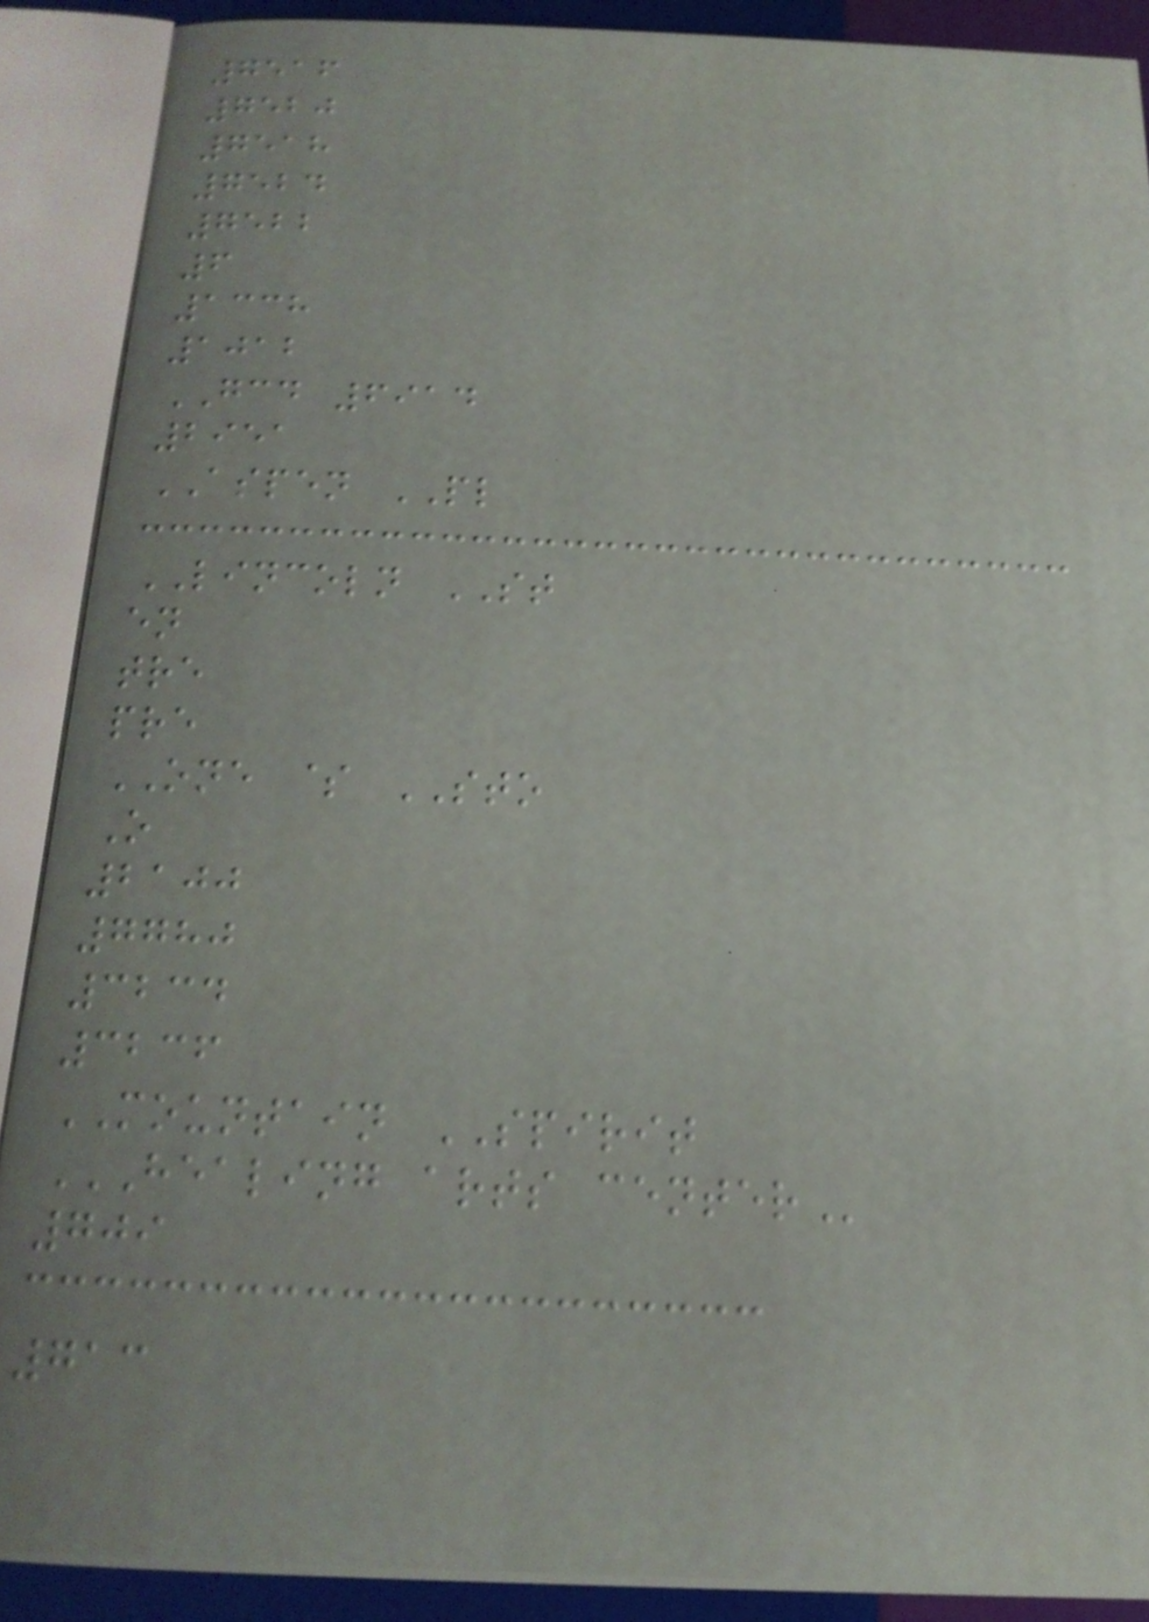7516
7520
7518
7524
7522
6
1338
1012
GCD 6914
2951
ASPEN PL
LINCOLN ST
en
tre
pre
ONE $ STO
O
2100
7780
3234
3236
MOUNTAIN SPIRIT
HEALING ARTS CENTER
709
713
